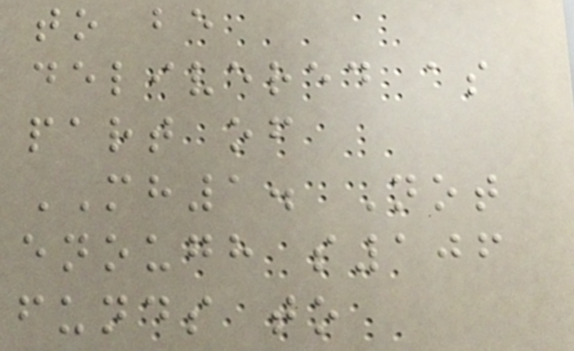to be
delivered as
part of
MH1. Not
enough s106
funds to
